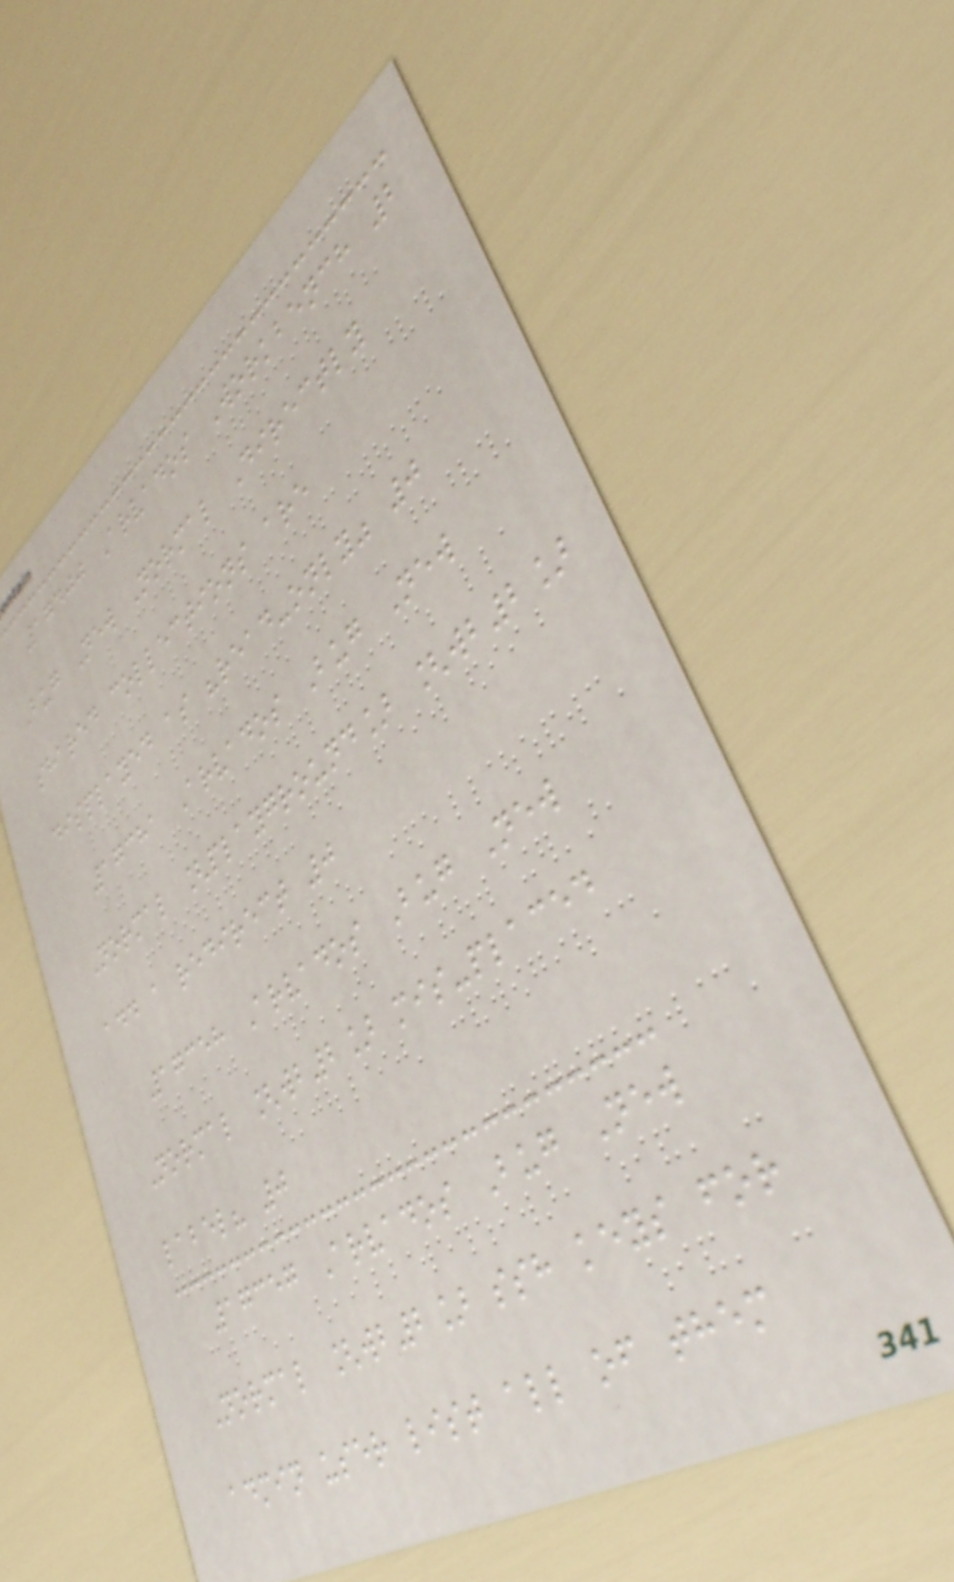17400 Arvados Workbench 2
Bug New Normal Directly
shared collections are
displayed as "read-only" 0
17381 Arvados Bug New
Normal [playground] [wb2]
add a redirect 0
17358 Arvados Bug New
Normal [wb2] mis-placed
label? 0
17357 Arvados Bug New
Normal [wb2] ssh keys for
admin user list all of them
